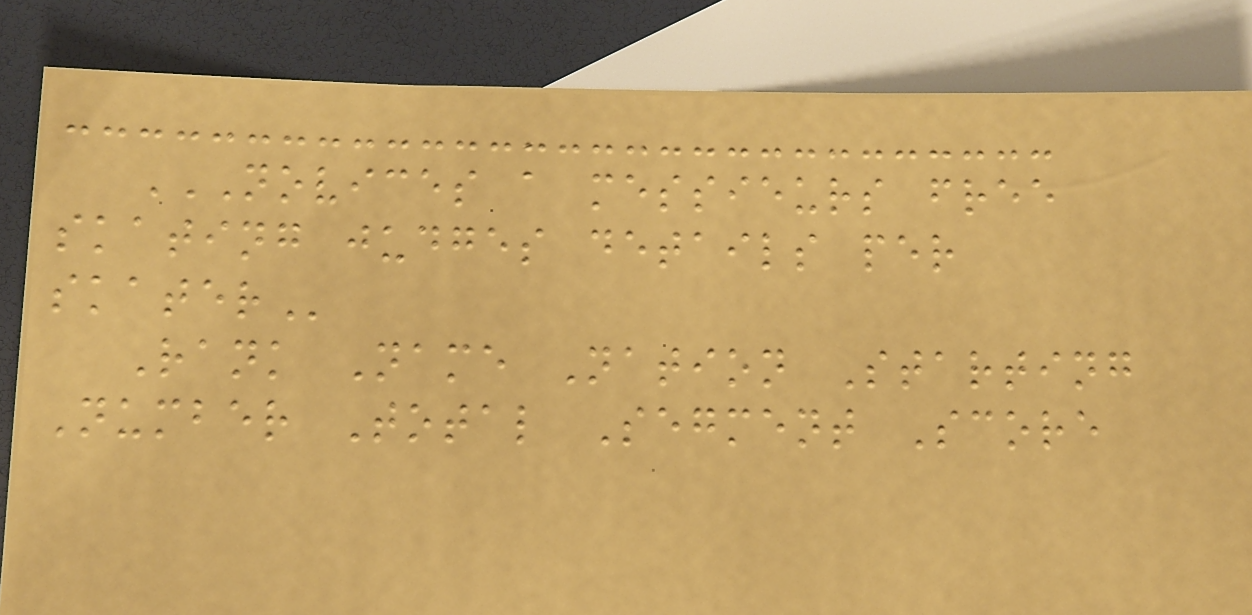NOVICES A MESSIEURS FREE
SKATING JUDGES DETAILS PER
SKATER
Rank Name Nation Starting
Number Total Segment Score
